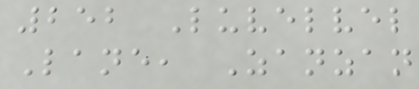252 Luvelvel
Lane, Zanzan
